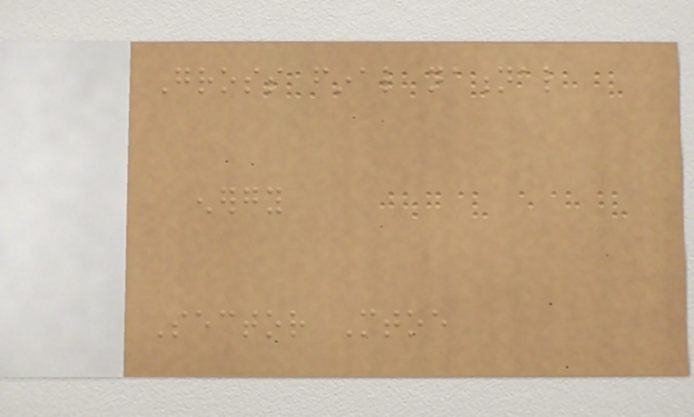Gross final national
energy
Sector Mtoe
